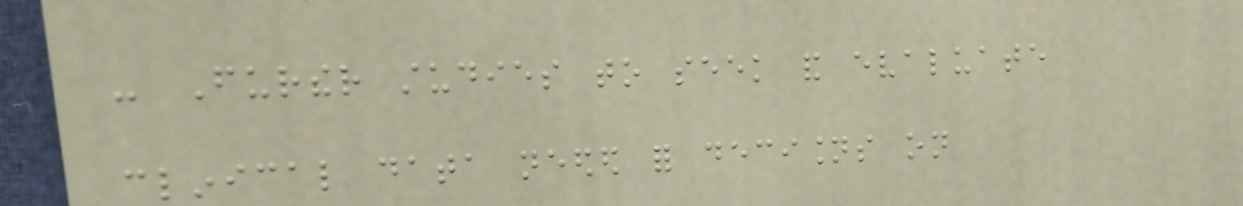- Further studies to seek and evaluate
clinical data needed for decisions on
